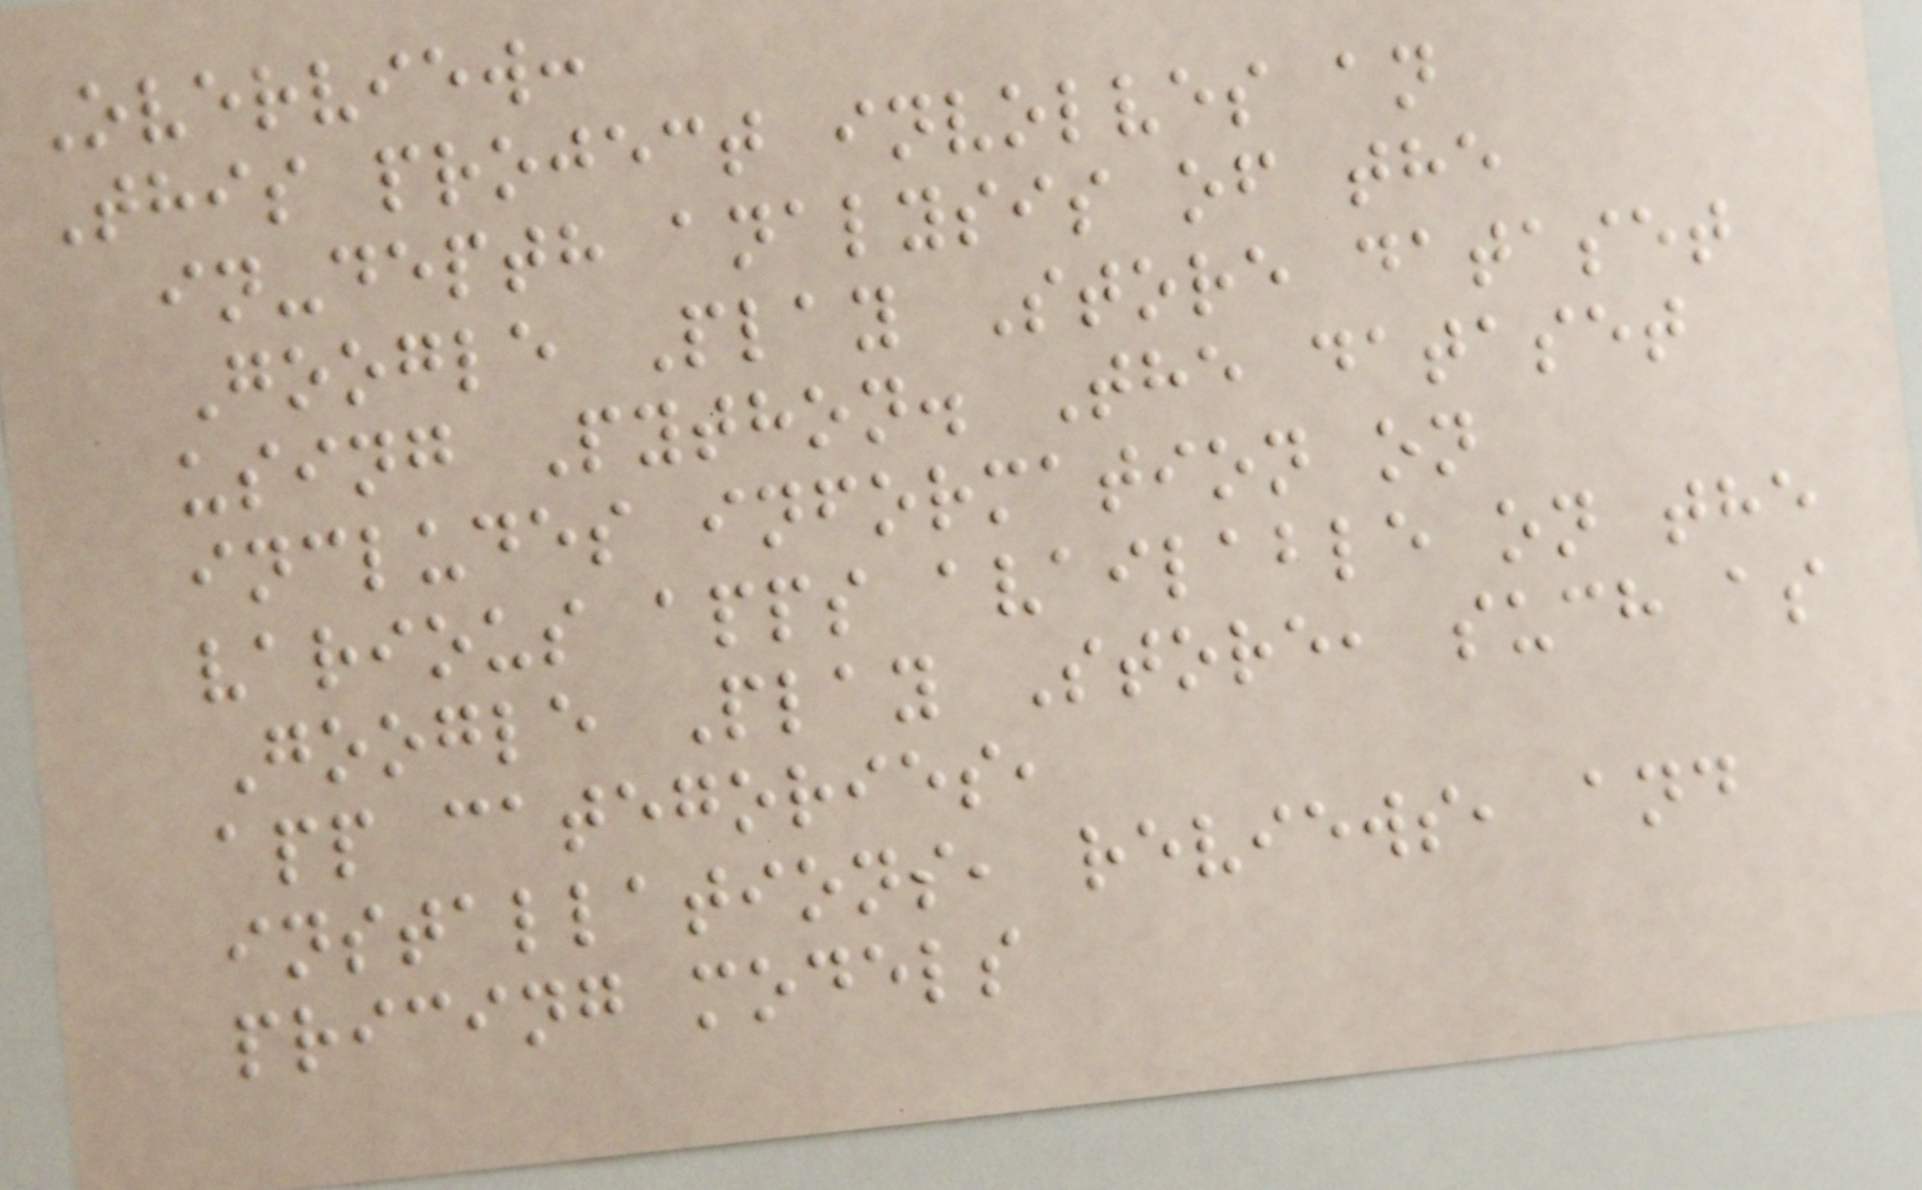Overview:
This project involves an
in-depth analysis of the
Google Play Store dataset
using Python. The dataset
includes information on
various apps available on the
Google Play Store, such as
app categories,
installations, reviews, and
pricing models
